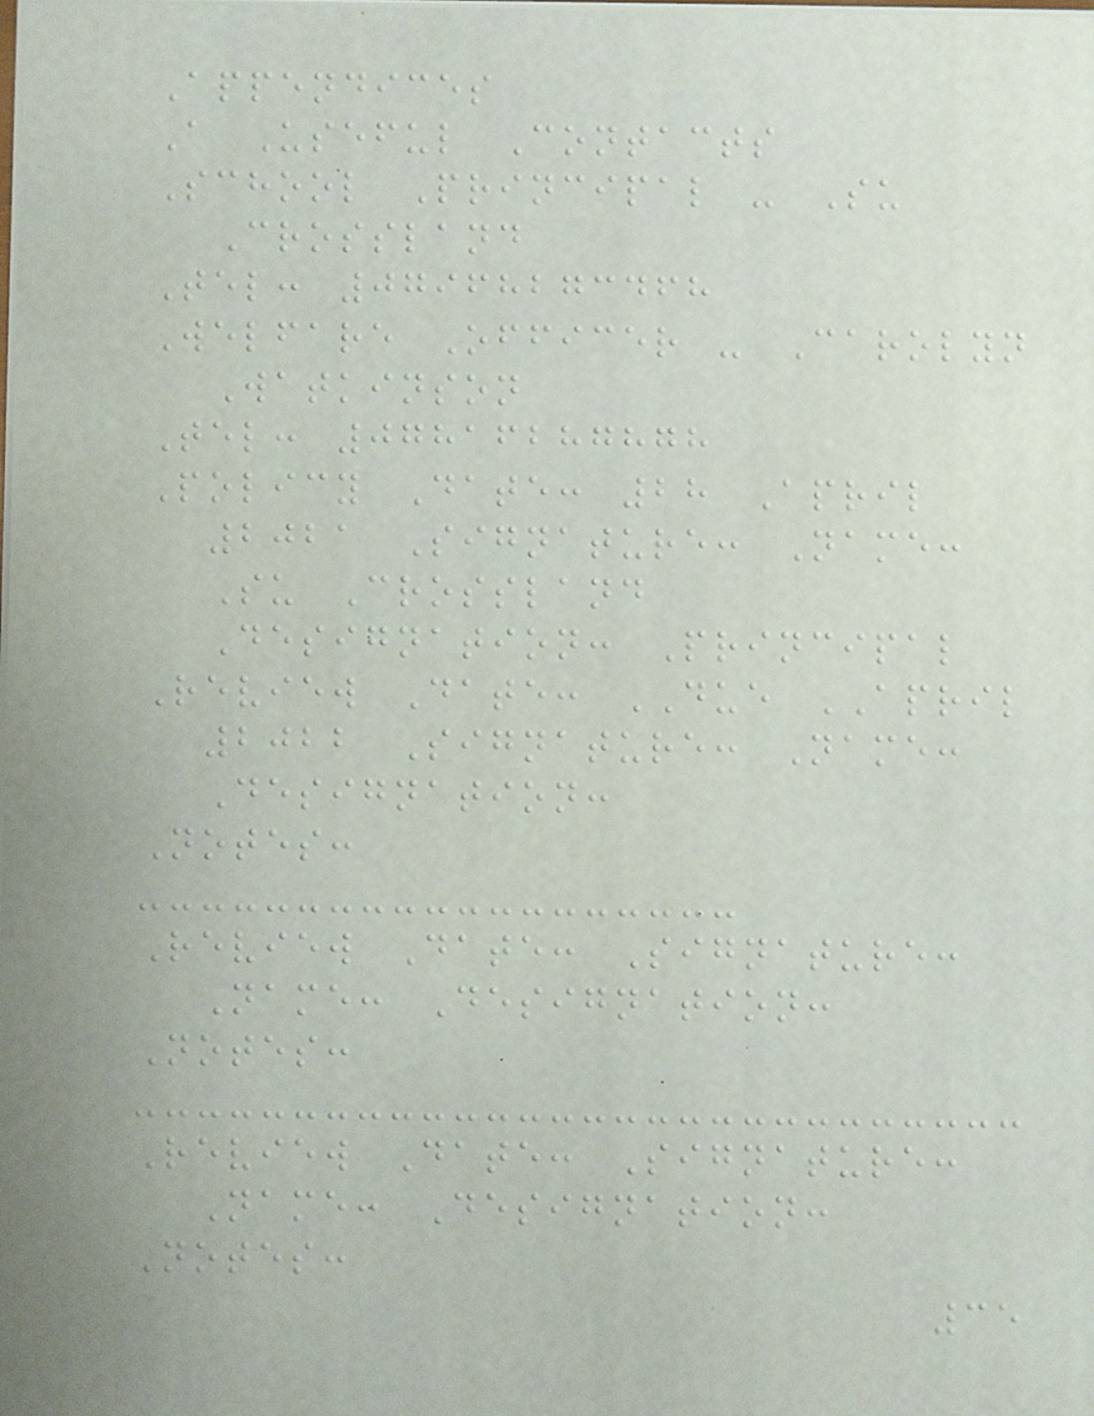Appendices
A Useful Contacts
School Principal - Su
Crossland
Tel: 07968273468
Welfare Officer - Carolyn
Watkinson
Tel: 07816287878
Policy Date: 28 April
2021 Signature: Name:
Su Crossland
Designation: Principal
Review Date: DUE APRIL
2022 Signature: Name:
Designation:
Notes:
Review Date: Signature:
Name: Designation:
Notes:
Review Date: Signature:
Name: Designation:
Notes:
35
